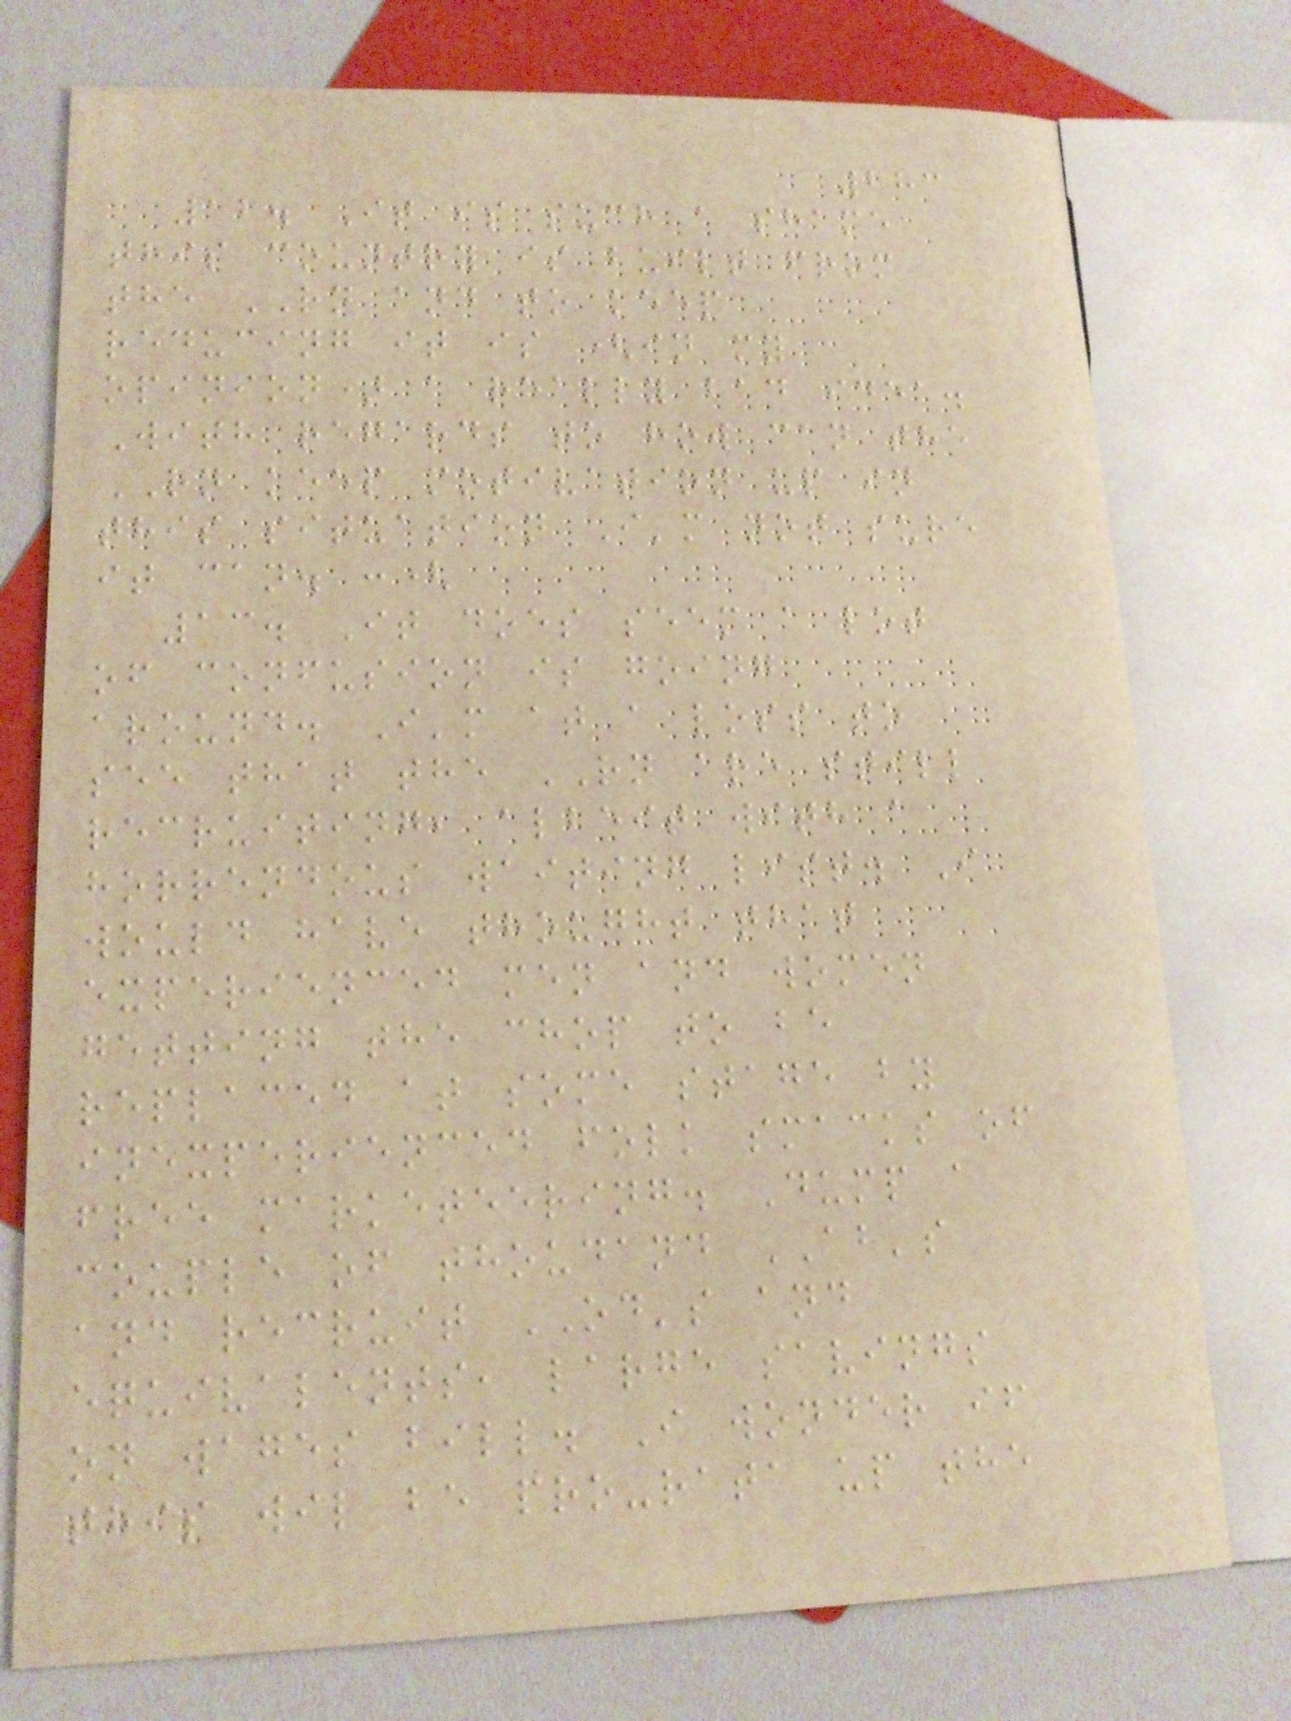283
12. It is such a shame
this country is built from
the RN and to keep
reducing it is (in my
opinion) a really bad idea.
With regards to how can the
RN keep motivation up in
this situation I'm not sure
it can. :(
13. It does seem a lot
of confusion is going
around. I'm at a loss to
see that the RN are still
recruiting, albeit with a
horrendous waiting list. I
would have thought that
experienced men and women
getting the chop to be
replaced at some stage by
inexperienced folk smacks of
free marketeering. Dump a
couple of thoudand AB's
and recruit OD's and
equivalents, large savings
on wages bill. I wonder if
this wil be pro-rata up the
